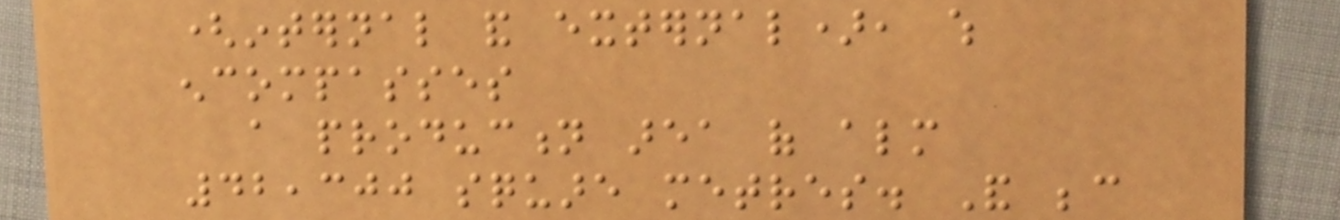(internal and external), which
encompasses
a production area of almost
42,300 square metres. And because
